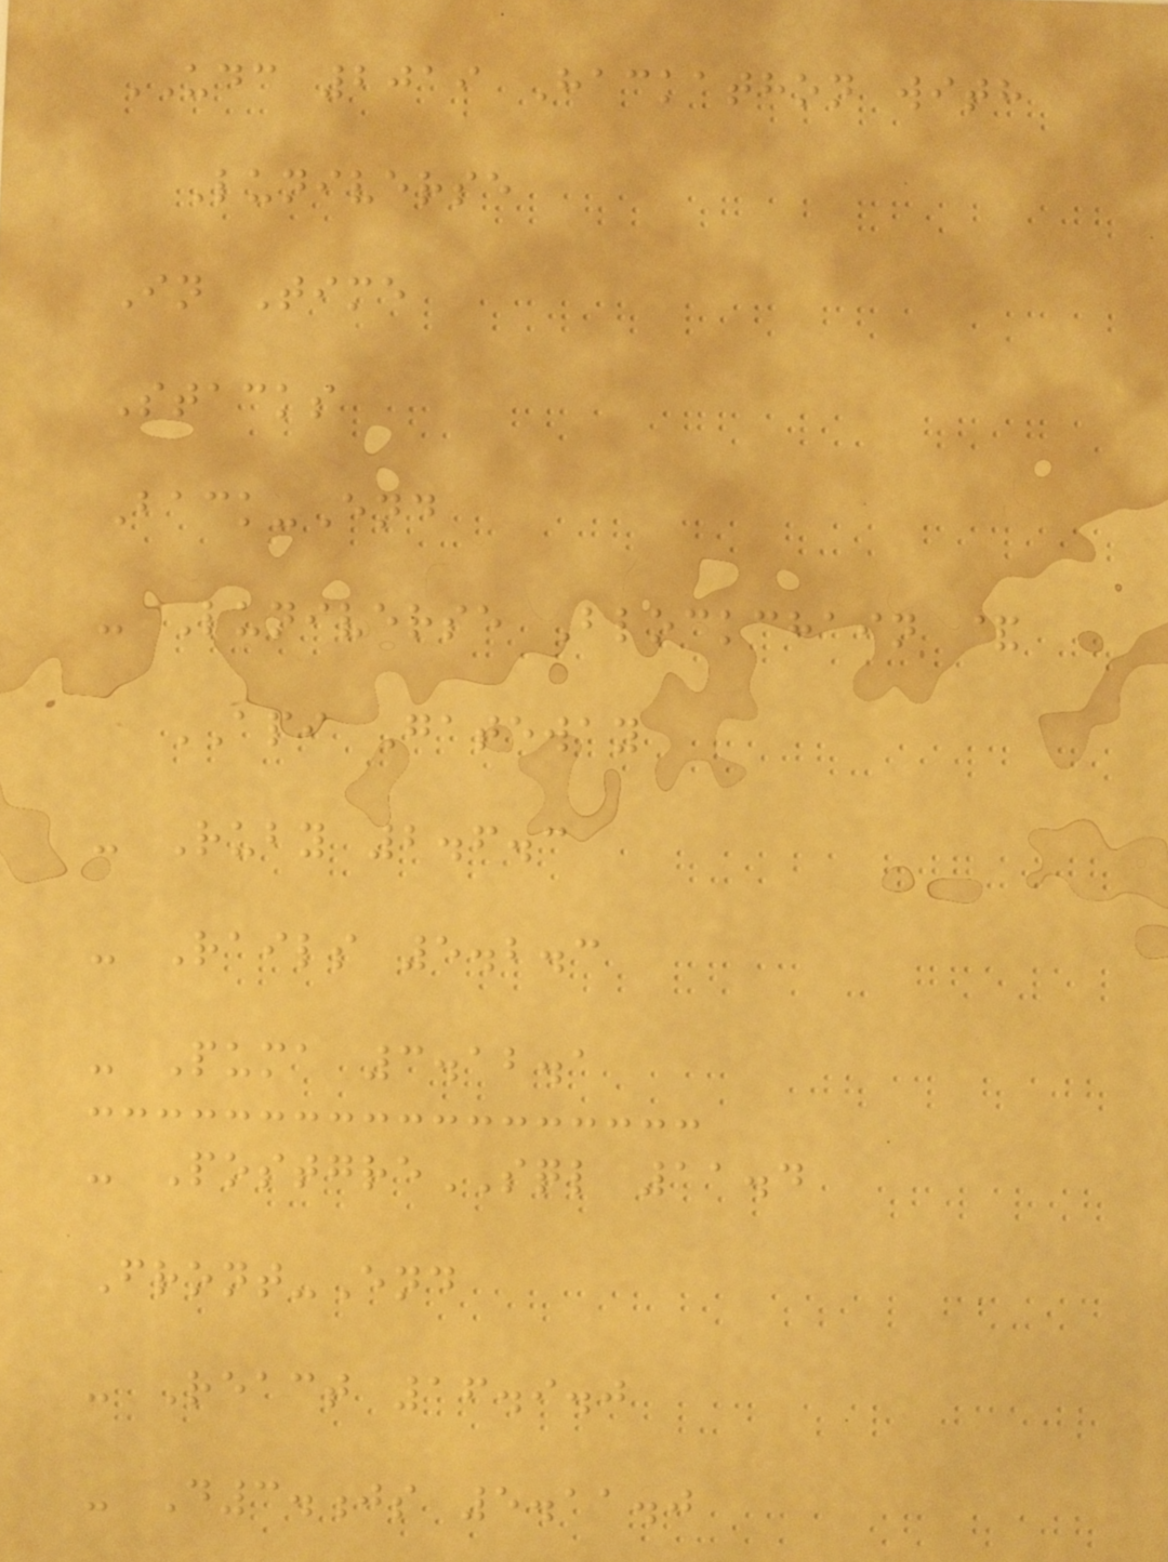UDC 2019 Hackathon with
Luniverse
In Time
Stacks
Back-End
- Luniverse Blockchain &
API Gateway
- Ruby 2.6.3
- Rails 5.2.3
- Puma 3.12.1
- PostgreSQL 11.4
Front-End
- React 16.9.0
- D3.js 5.11.0
